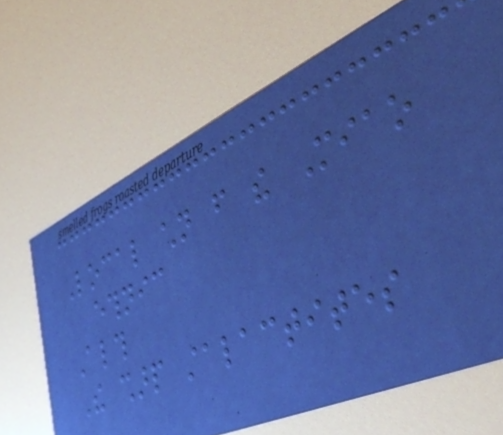Local children from the Miao
ethnic
Although
The sharp stalactites
